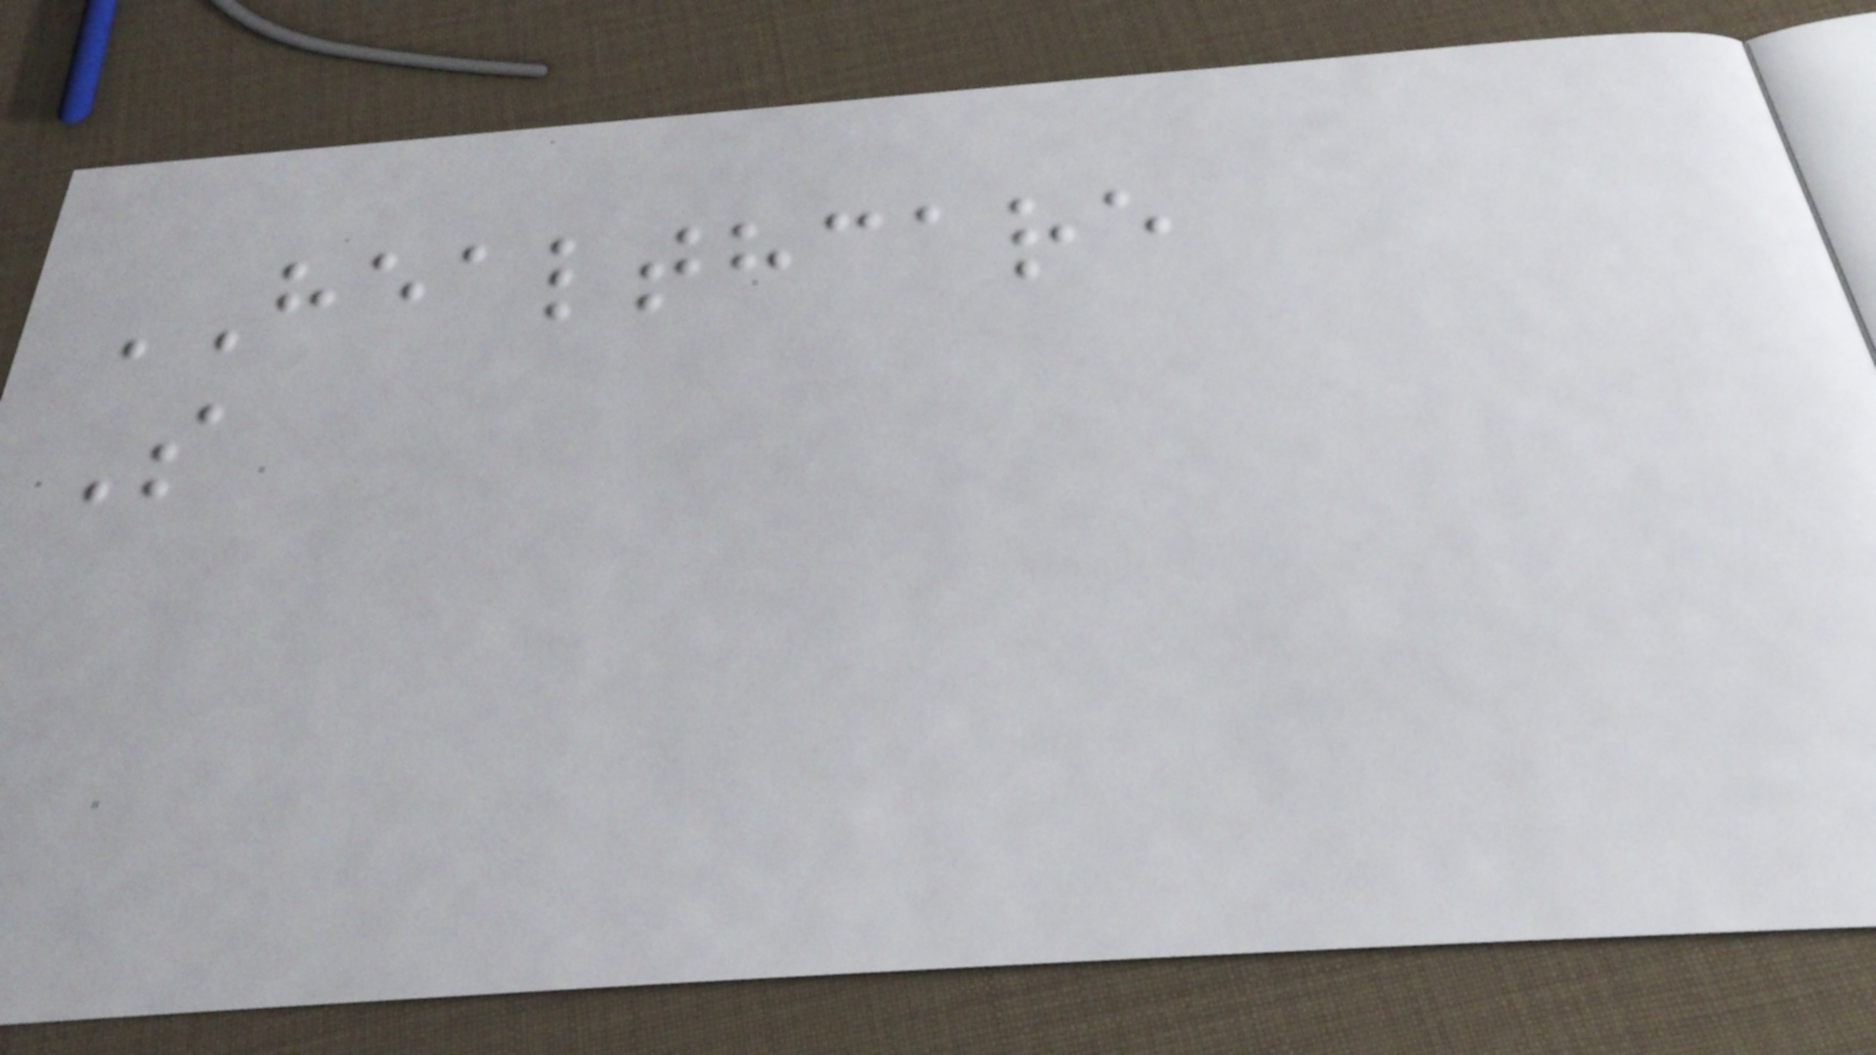HEALTHCARE
S
